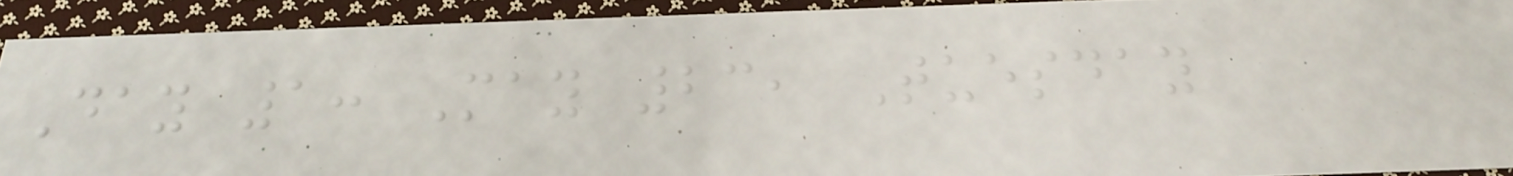Day 1: May 23, Tuesday
